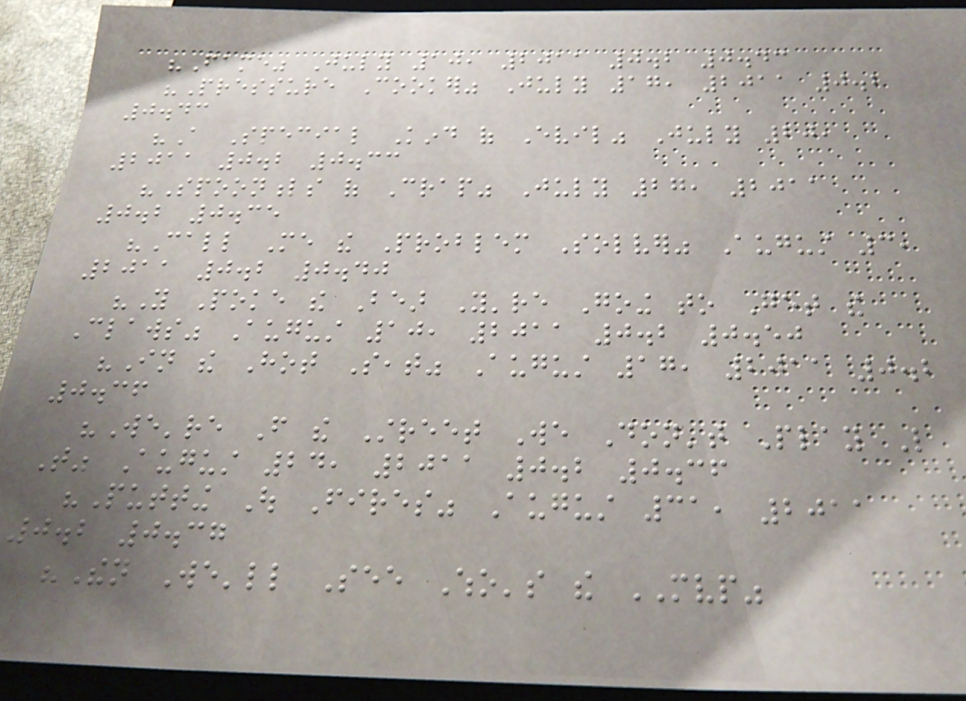"Fame" July 10, 2011 0.2 0.43
"Pressure Cooker" July 17, 2011 0.2
0.43
"A Special Kind of Evil" July 20,
2011 0.2 0.33
"Spoonfuls of Crap" July 27, 2011
0.2 0.35
"Call Me the Problem Solver" August 3,
2011 0.2 0.40
"You Poke the Bear You're Going to Get the
Claws" August 10, 2011 0.2 0.50
"In the Hot Seat" August 17, 2011 0.2
0.36
"We're From the Street We Don't Play Like
That" August 24, 2011 0.2 0.36
"Putting Out Fires" August 31, 2011
0.2 0.37
"Then We'll See Who's the MVP"
